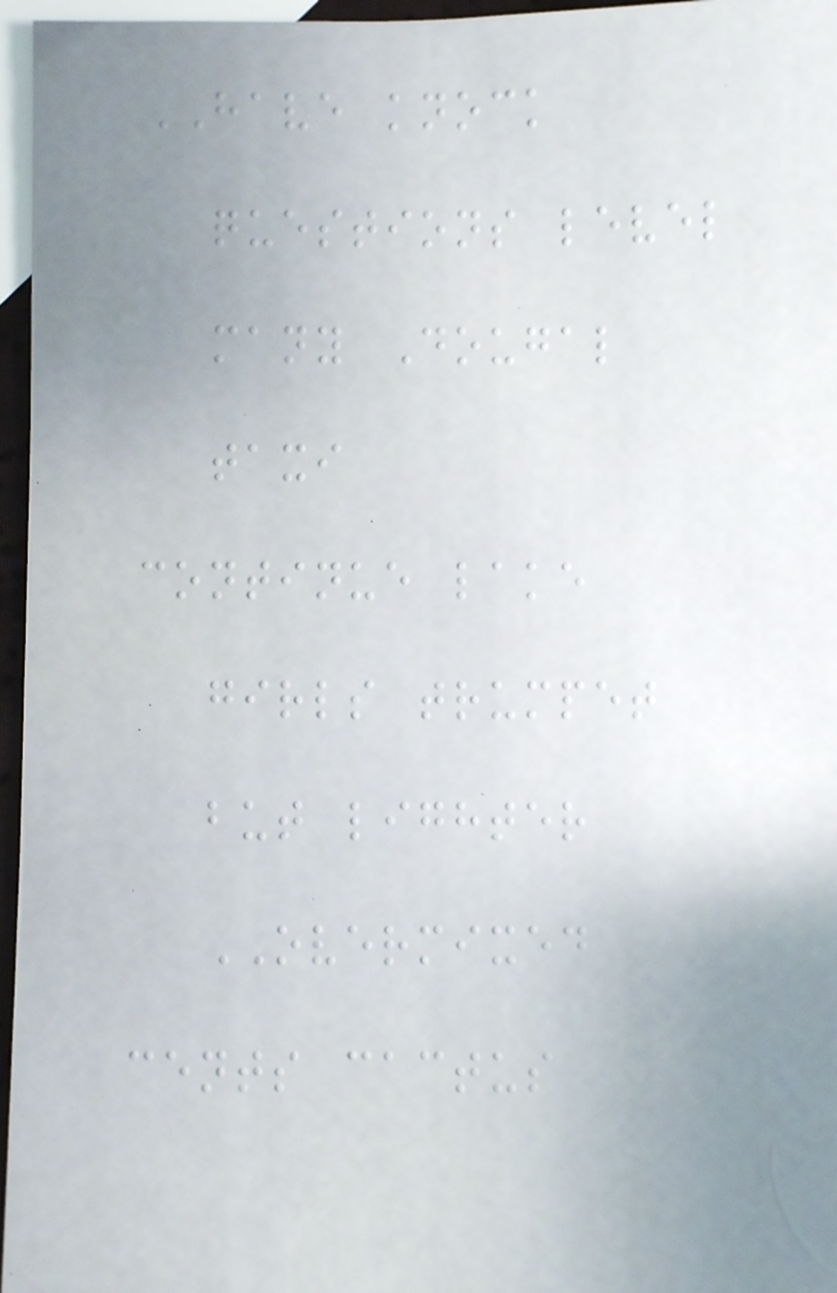HAVE knock
questions level
many Dougal
taxi
continue lake
girls trumpet
but lighter
OVERMIXED
cents cactus
